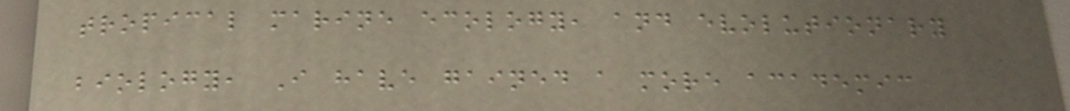tropical marine ecology, and evolutionary
biology, I have gained a more academic
